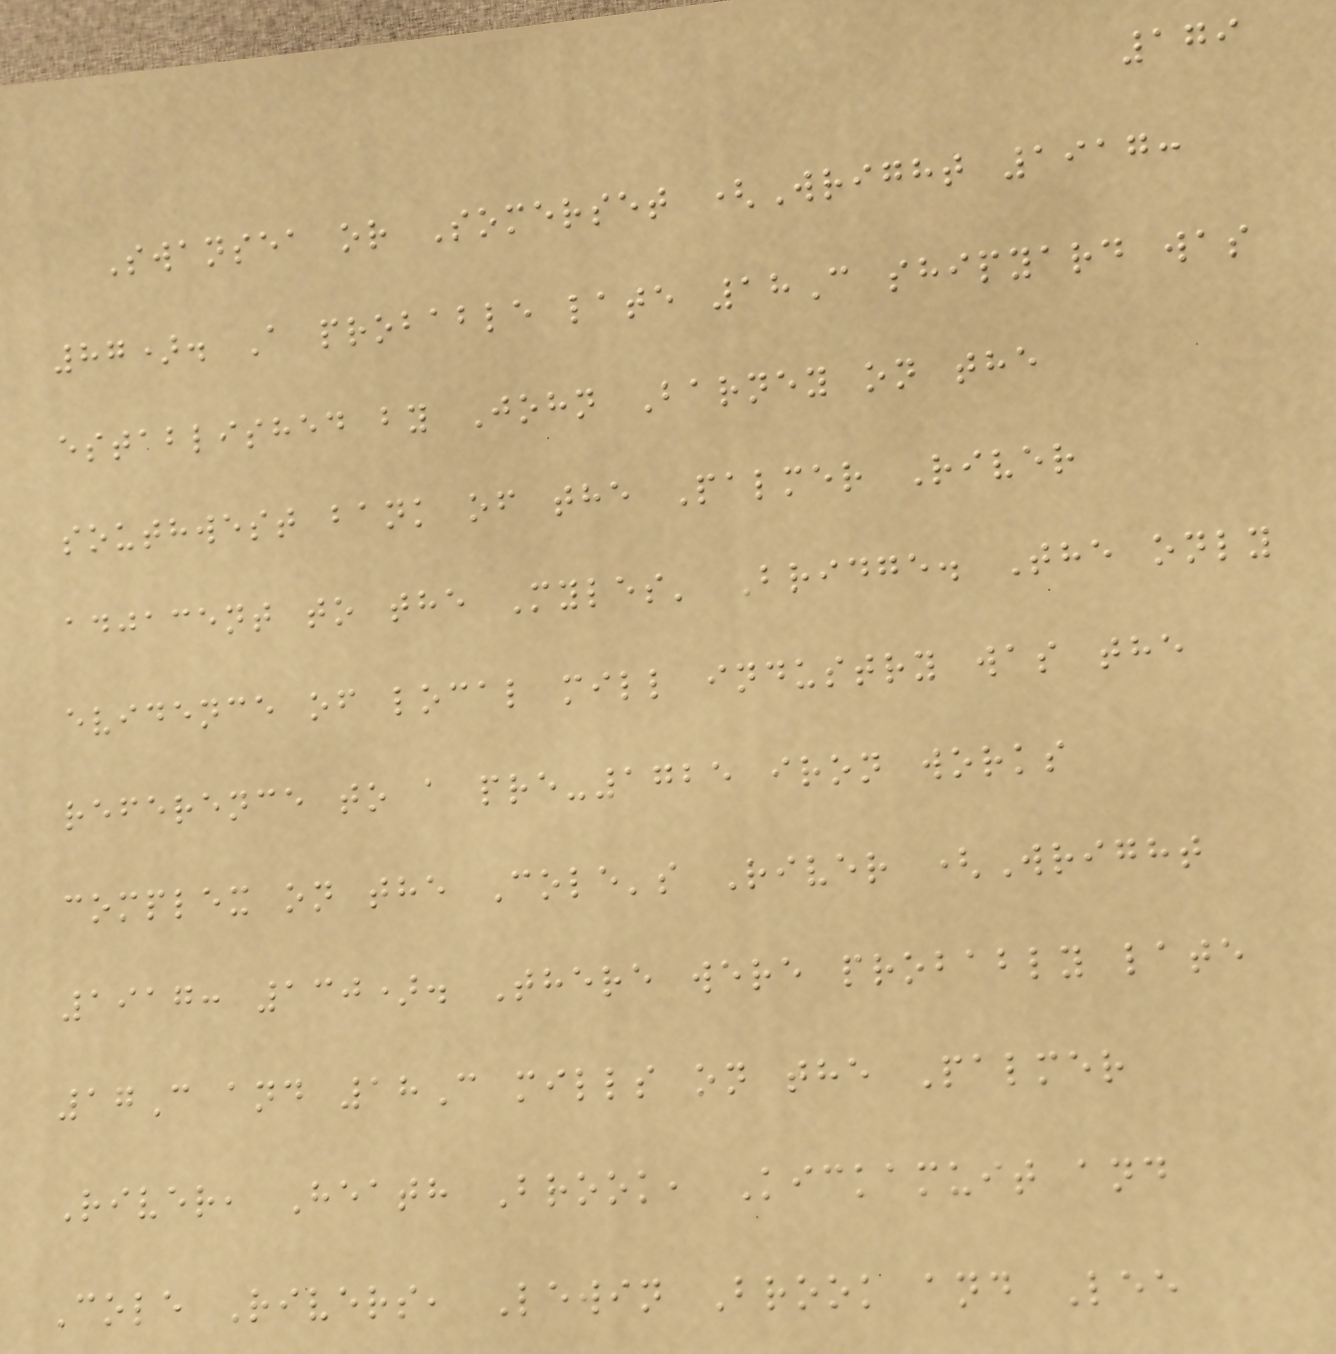179
Swansea or Somerset (Wright 1917:
87). A probable late 18C shipyard was
established by John Barney on the
southwest bank of the Palmer River
adjacent to the Myles' Bridge. The only
evidence of local mill industry was the
reference to a pre-1725 iron works
complex on the Cole's River (Wright
1917: 130). There were probably late
17C and 18C mills on the Palmer
River, Heath Brook, Kickamuit and
Cole Rivers, Lewin Brook and Lee
